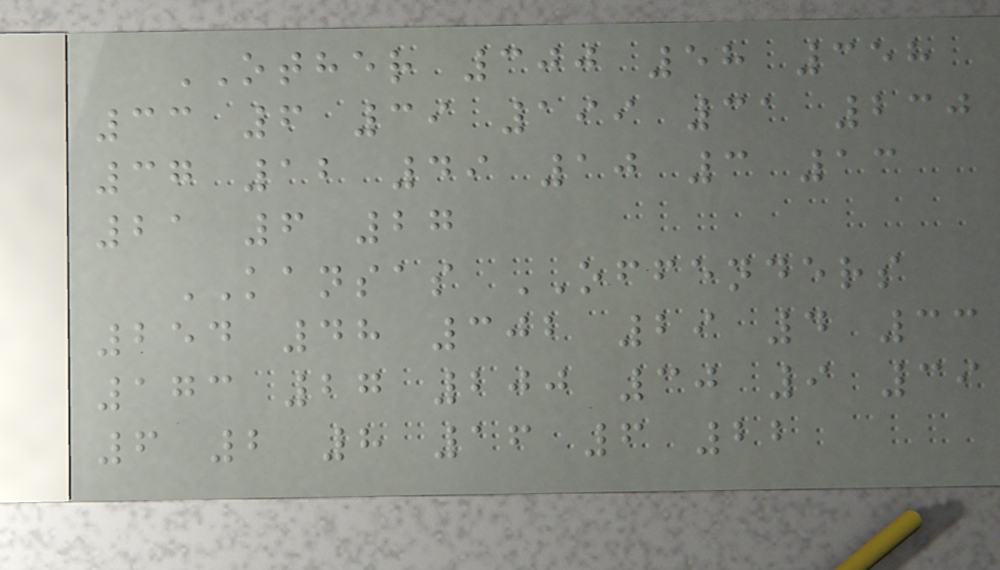OTHER 300 58 358
33 6 39 199 31 230
37 12 49 10 3 13
21 6 27
KANSAS OFFENDERS
254 48 302 29 4 33
173 27 200 30 9 39
6 2 8 16 6 22
